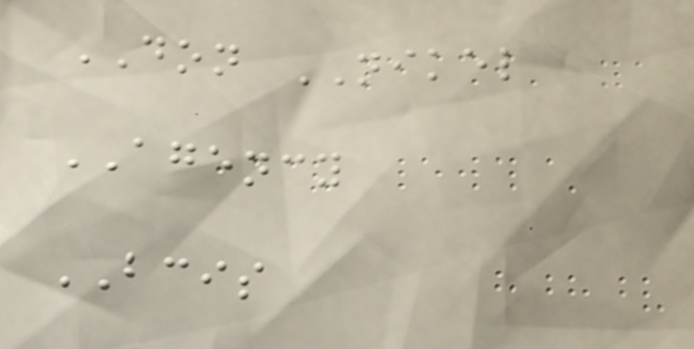DON NIKEL
AGENCY
BCIS
